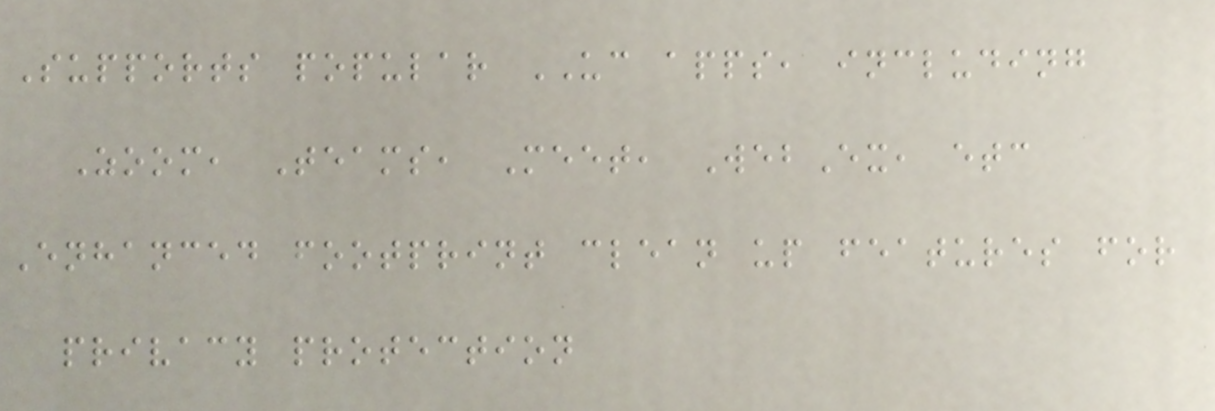Supports popular UC apps, including
Zoom, Teams, Meet, WebEx, etc
Enhanced footprint clean up features for
privacy protection
